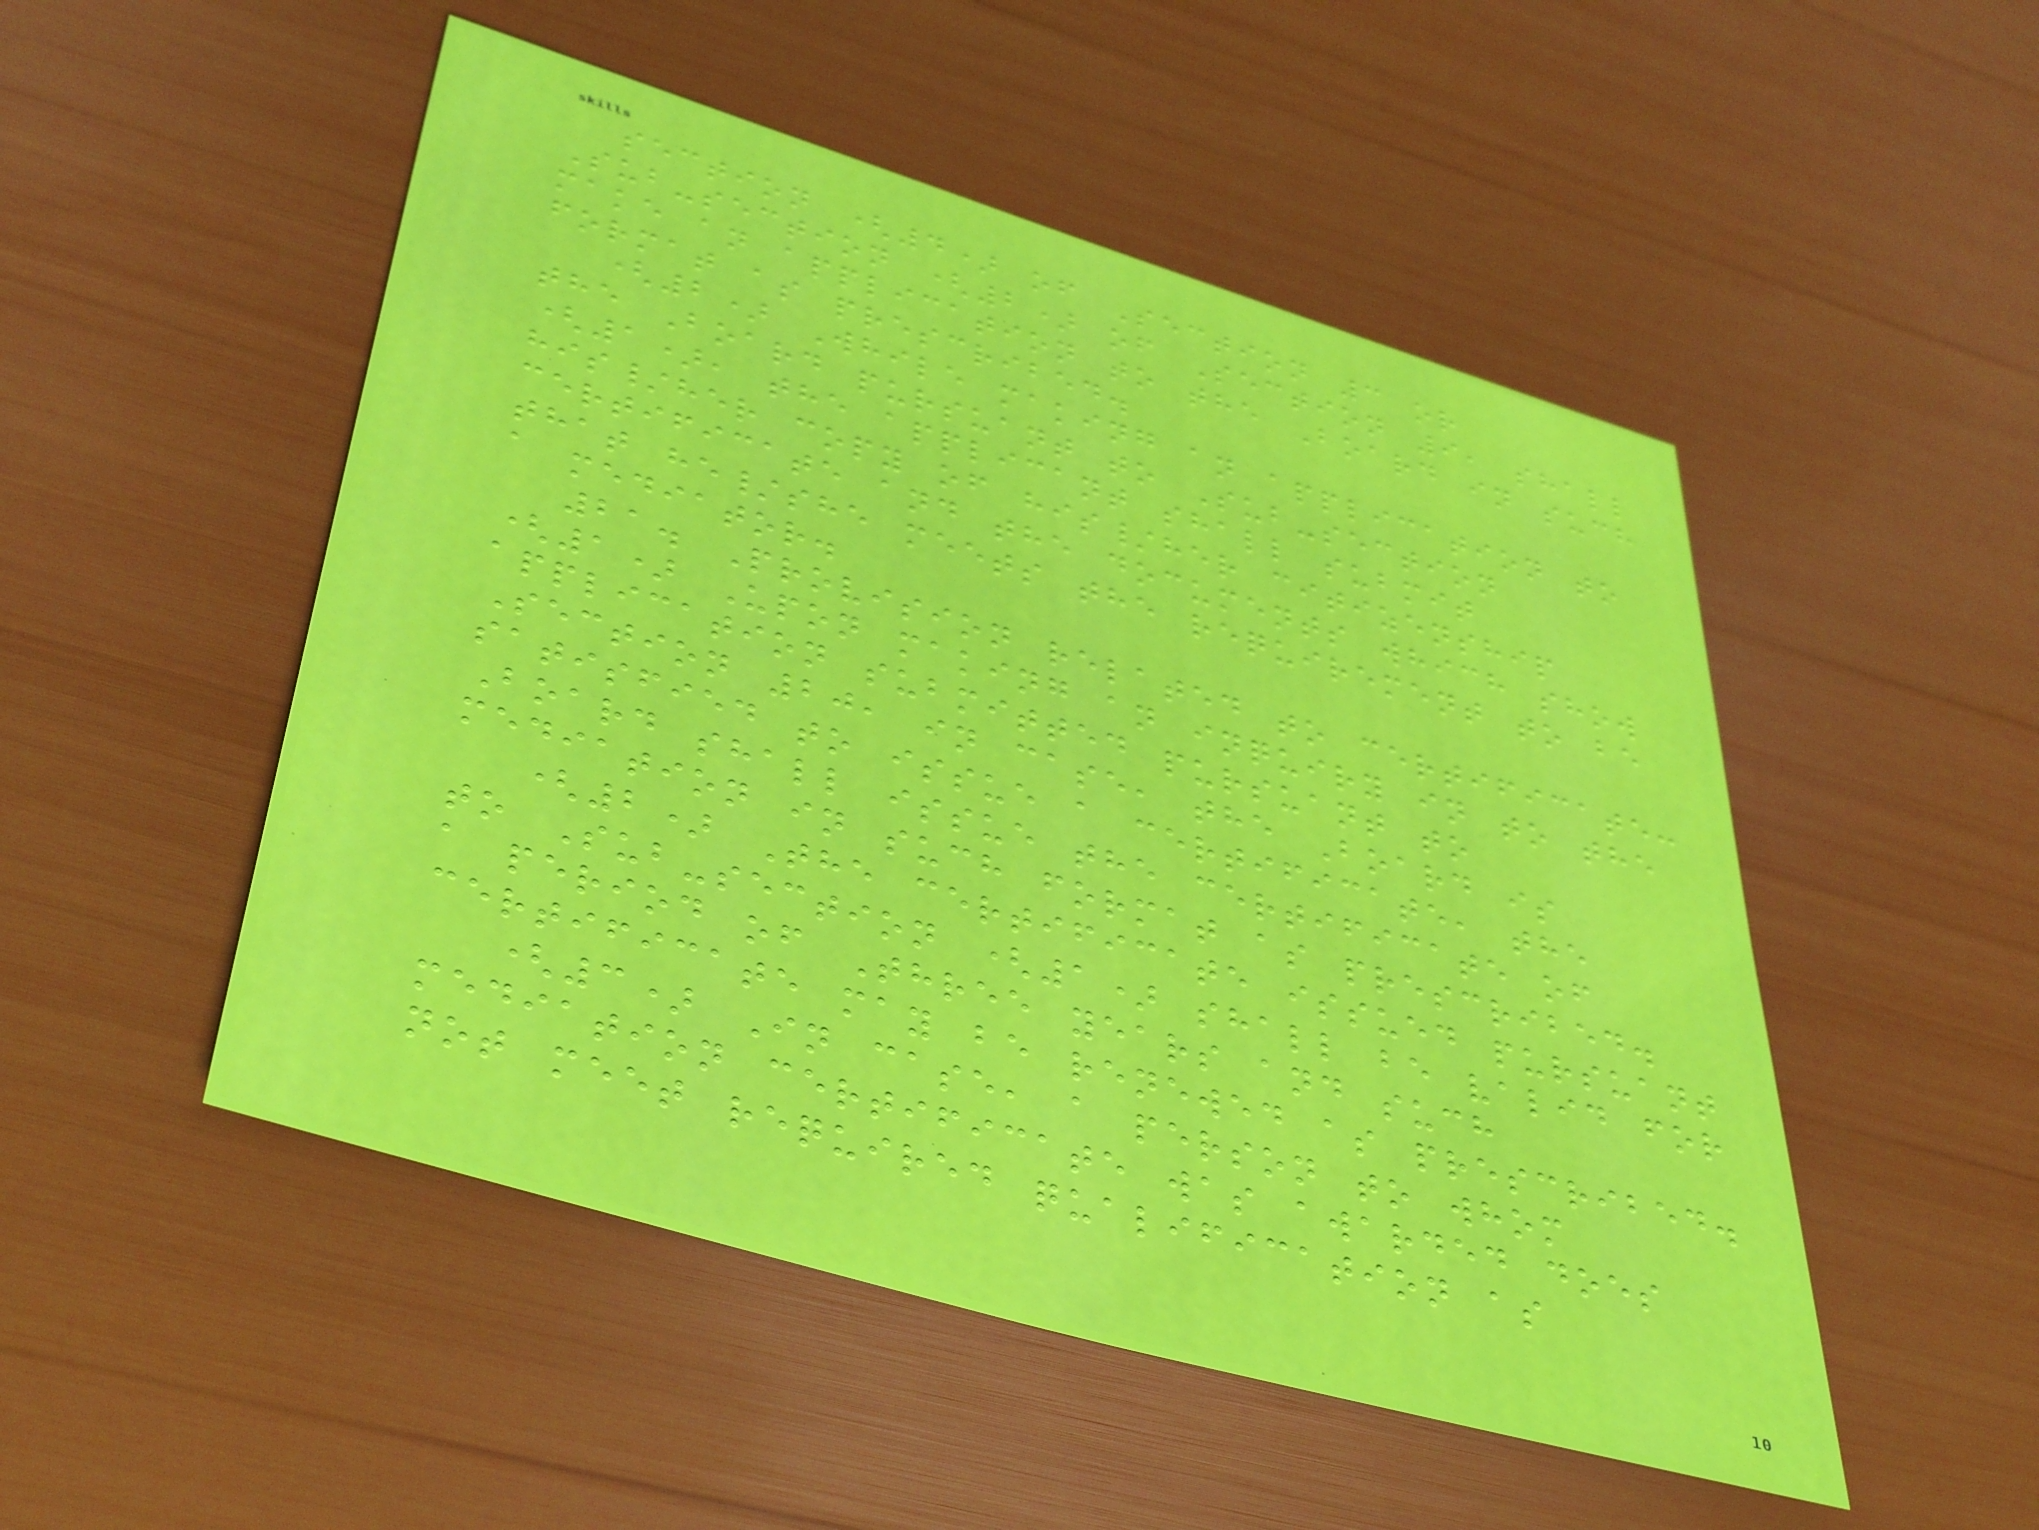section (4) of Section 3 or
Sub-section (2) of Section 9, shall
make an application to the Board in such
format as prescribed.
(2) While making an application to
the Board pursuant to Sub-section
(1), the applicant shall submit
his/her copy of his/her citizenship
certificate and the documents which show
that he/she meets the requirement to be
a mediator.
21. Provision related to certificate:
(1) Upon making an inquiry in to the
application submitted pursuant to
Section 20, in case, the Board is
satisfied to issue a certificate, the
Board shall issue the certificate of
mediation in such format as prescribed.
(2) The certificate issued pursuant
to Sub-section (1) shall be valid for
a period of Three years and such
certificate may be renewed as prescribed.
(3) In case, a person to whom
mediation certificate was awarded does
not meet required qualification as
